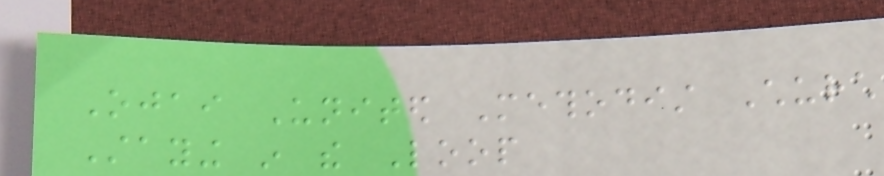Ojai United Methodist Church
Staying in the Loop
